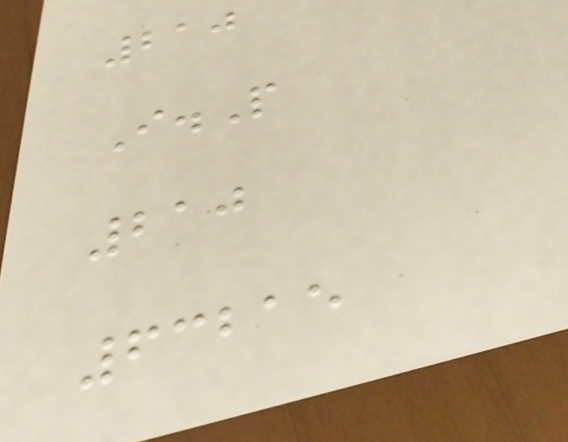210
I.P
210
63215
